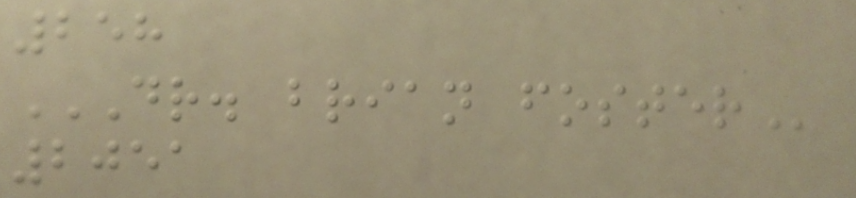258
DR. BRIAN FOSTER
2051
